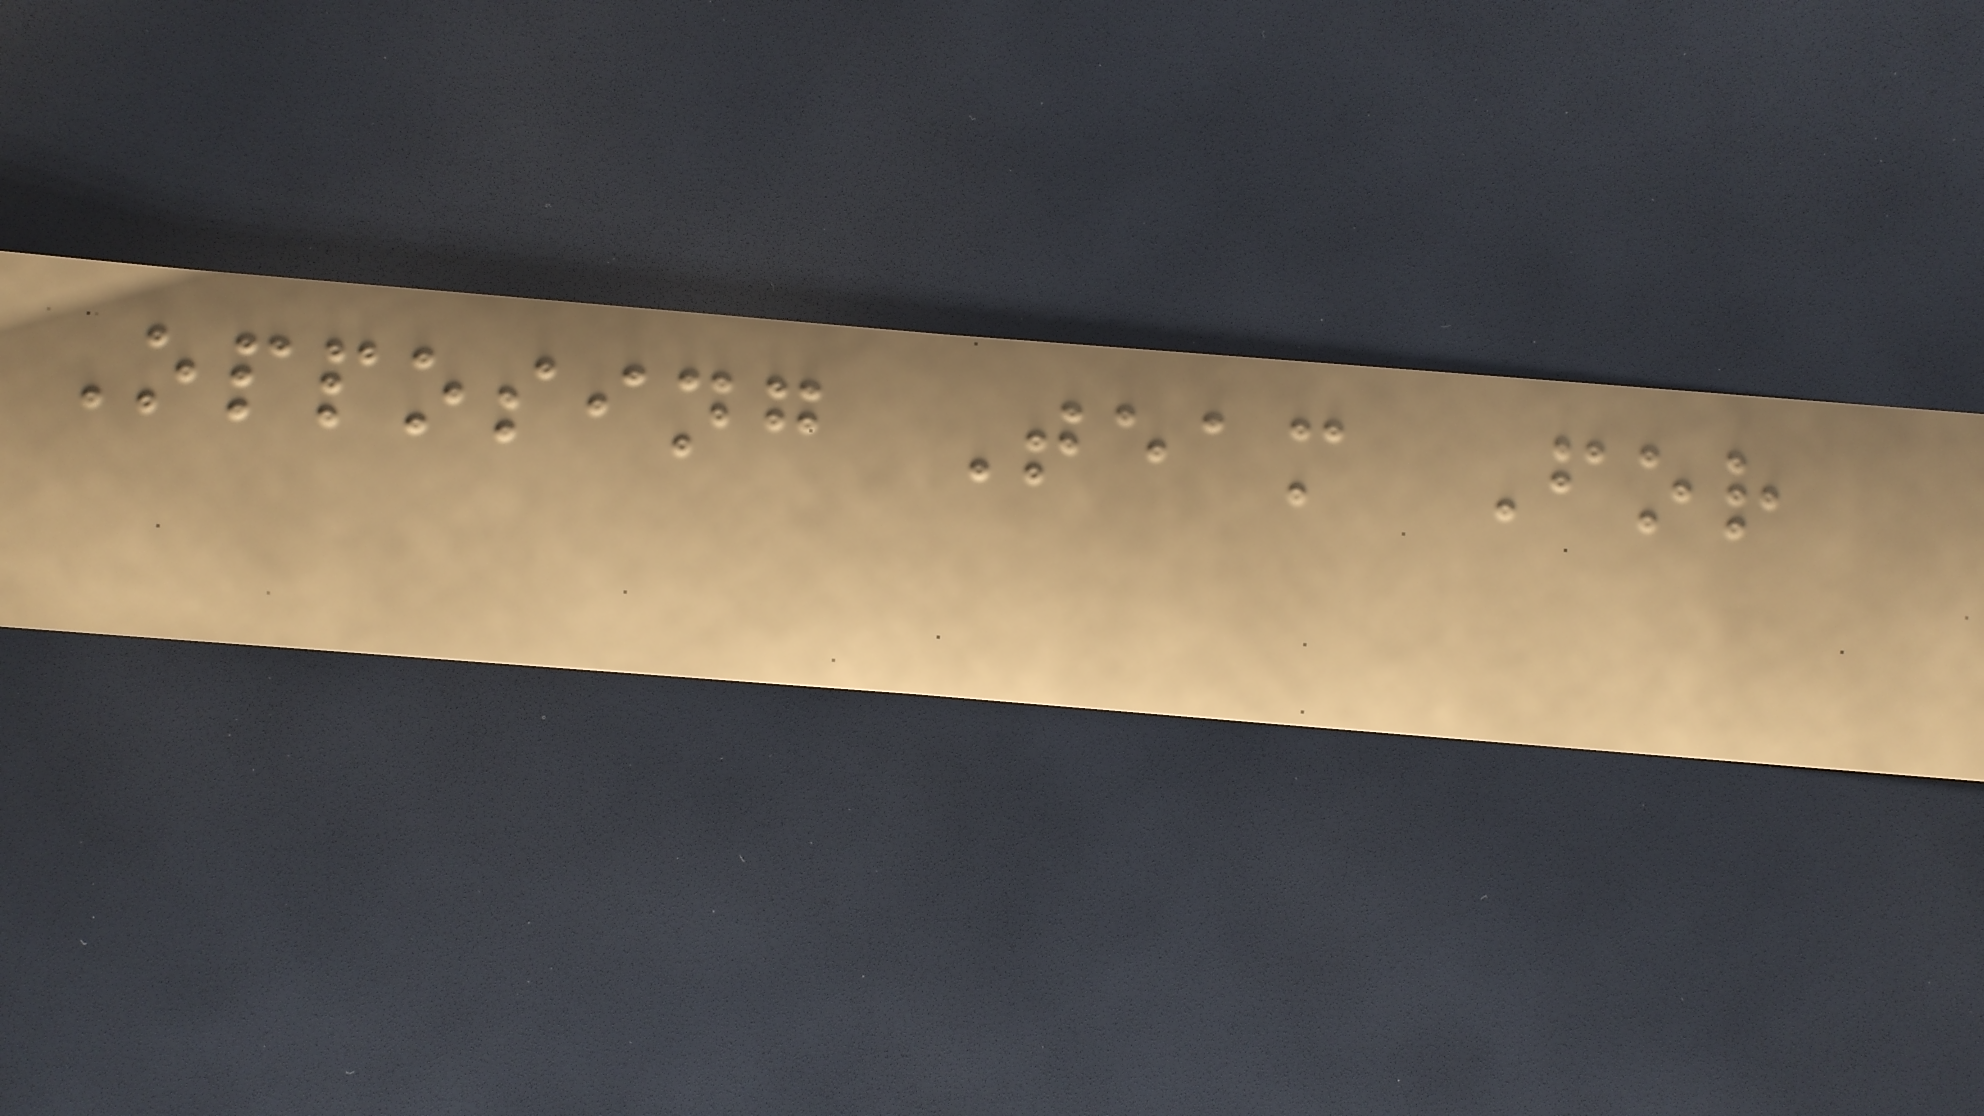Opposing Team For
